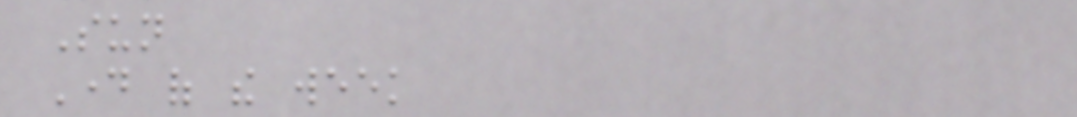Sun
Day of the week
